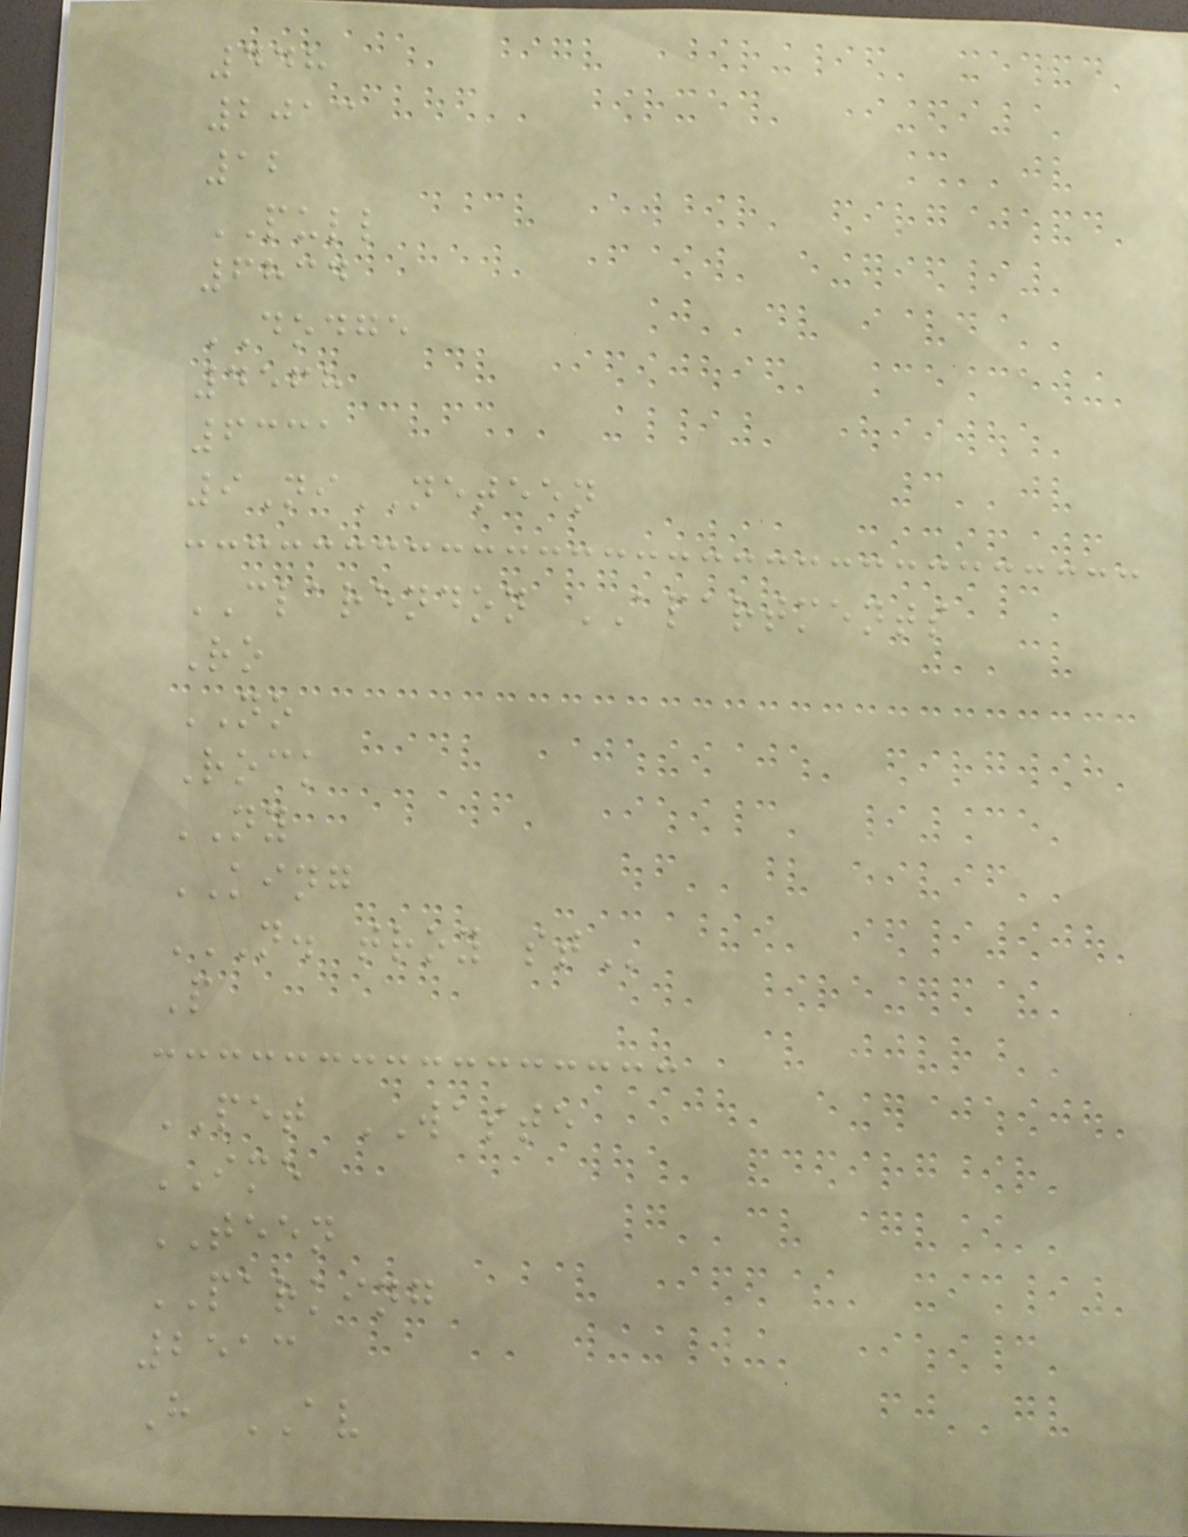448
2013
12
PULL
6834
DODGE
4568
6331
9NiNETEEN
CLARENDON APARTMENTS
Ro
NO
Rock
NY
KING
N. TROY ST
P
PET WASTE
IME
TEEN
PARKING
2513
H AV
